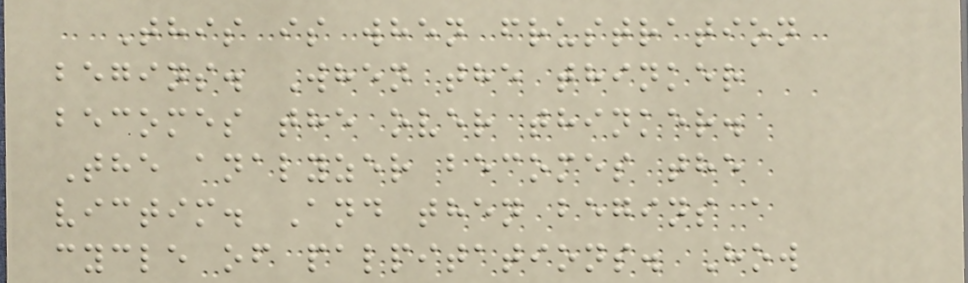This is when frustration
begins. When the thinker
becomes the over thinker.
The analyzer becomes the
victim. And then begins a
cycle of palpitations. How
